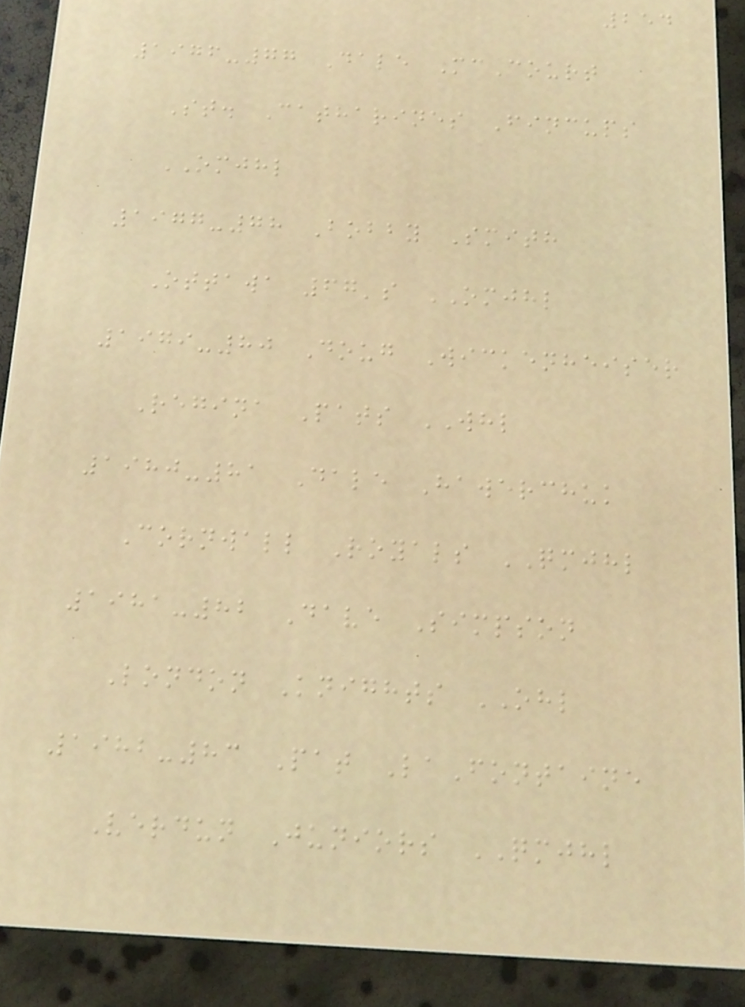254
1976-77 Dale McCourt
St. Catharines Fincups
OMJHL
1977-78 Bobby Smith
Ottawa 67's OMJHL
1979-80 Doug Wickenheiser
Regina Pats WHL
1980-81 Dale Hawerchuk
Cornwall Royals QMJHL
1981-82 Dave Simpson
London Knights OHL
1982-83 Pat LaFontaine
Verdun Juniors QMJHL
